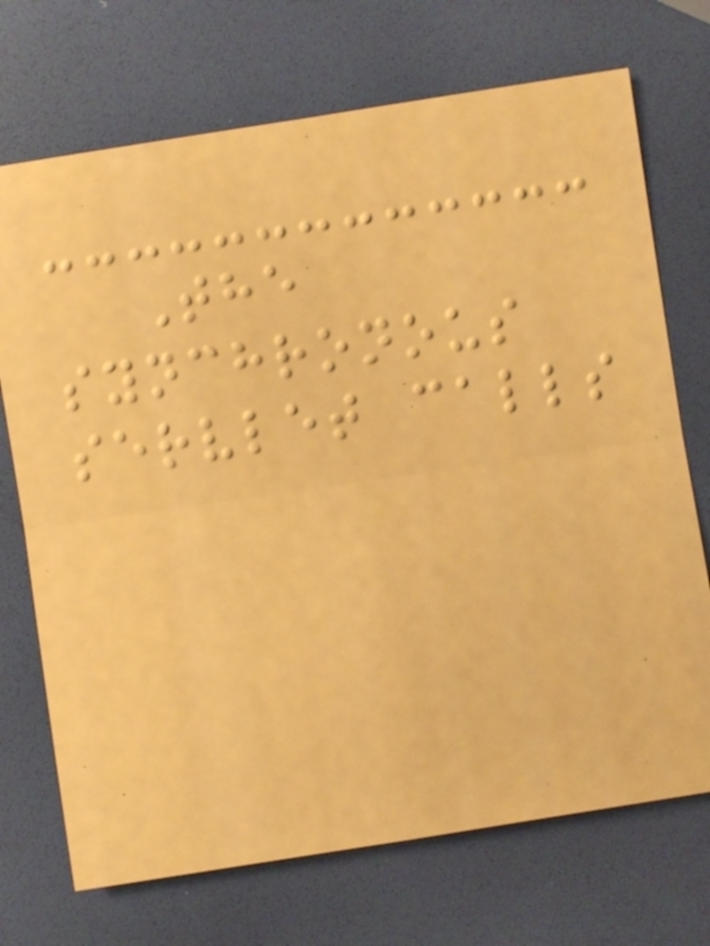The
synchronous
servlet calls
